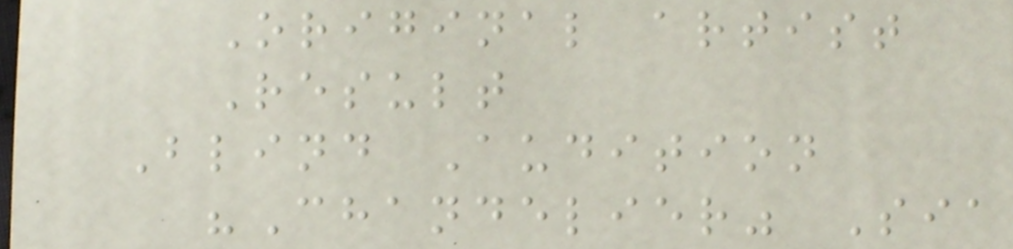Original artist
Result
Blind Audition
"Chandelier" Sia
